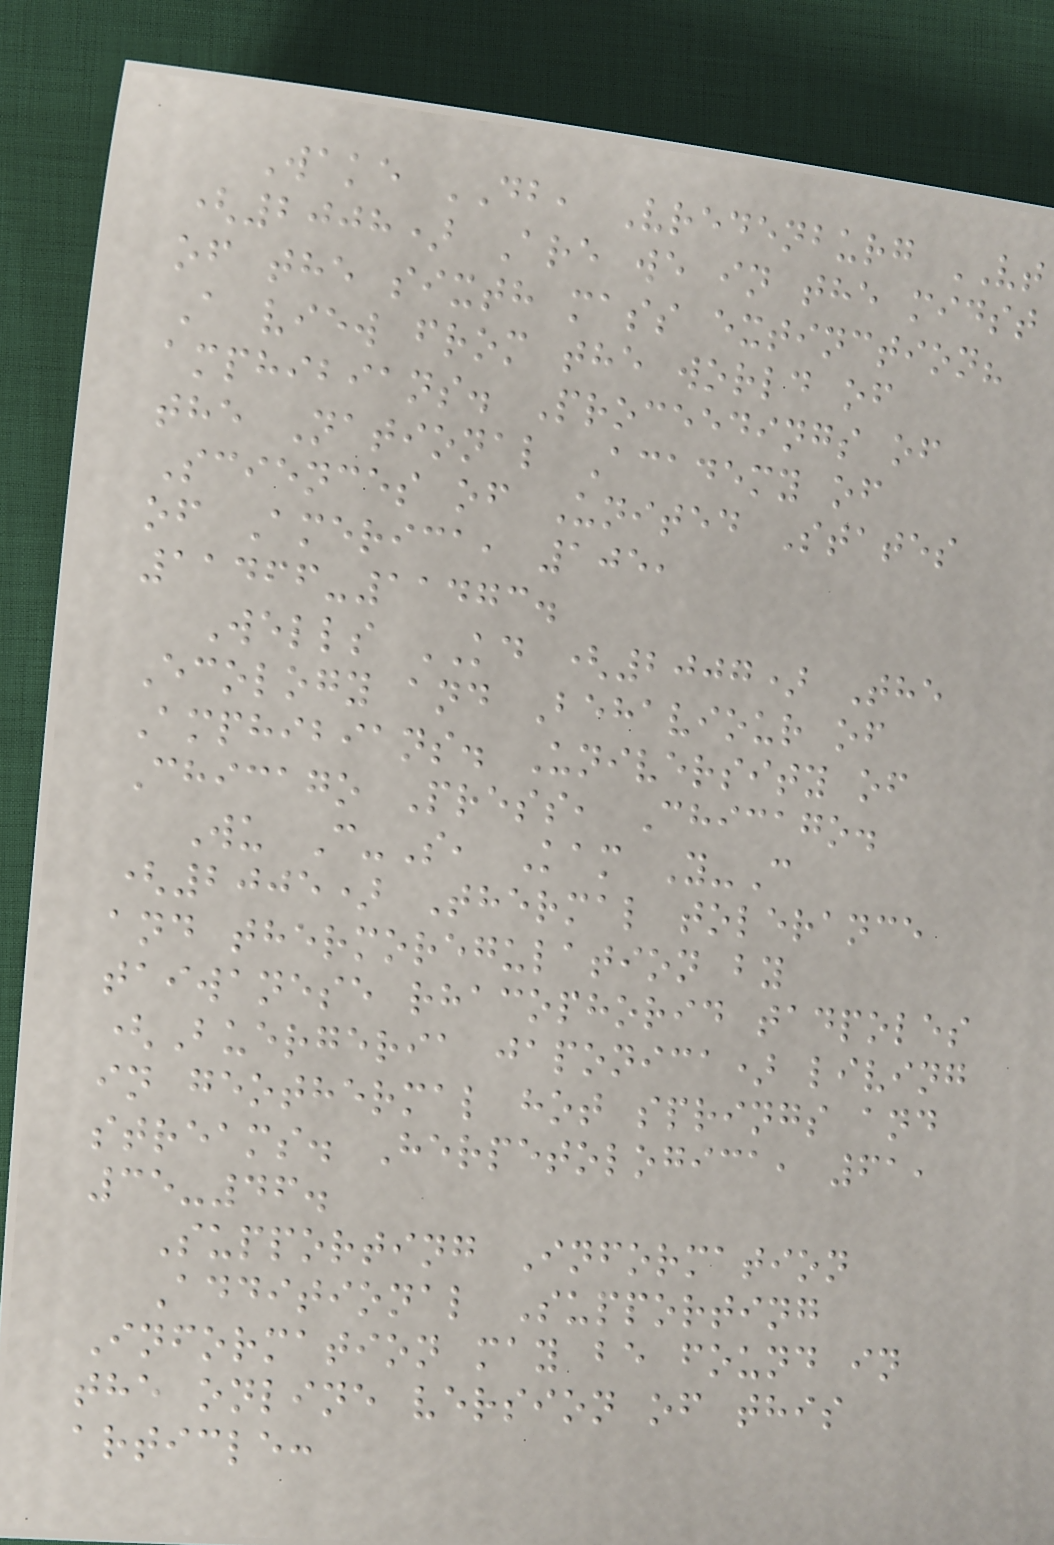Wake DB, Vredenburg VT
(2008) Are we in the midst
of the sixth mass extinction?
A view from the world of
amphibians. Proceedings of
the National Academy of
Sciences of United States
of America, 105,
11466-11473.
Wells KD (2007) The
Ecology and Behaviour of
Amphibians. University of
Chicago Press, Chicago.
Wu C-S, Kam Y-C
(2005) Thermal tolerance
and thermoregulation by
taiwanese rhacophorid tadpoles
(Buergeria japonica) living
in geothermal hot springs and
streams. Herpetologica, 61,
35-46.
Supporting Information
Additional Supporting
Information may be found in
the online version of this
article:
